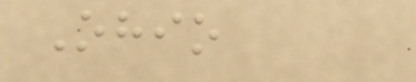Ohio
